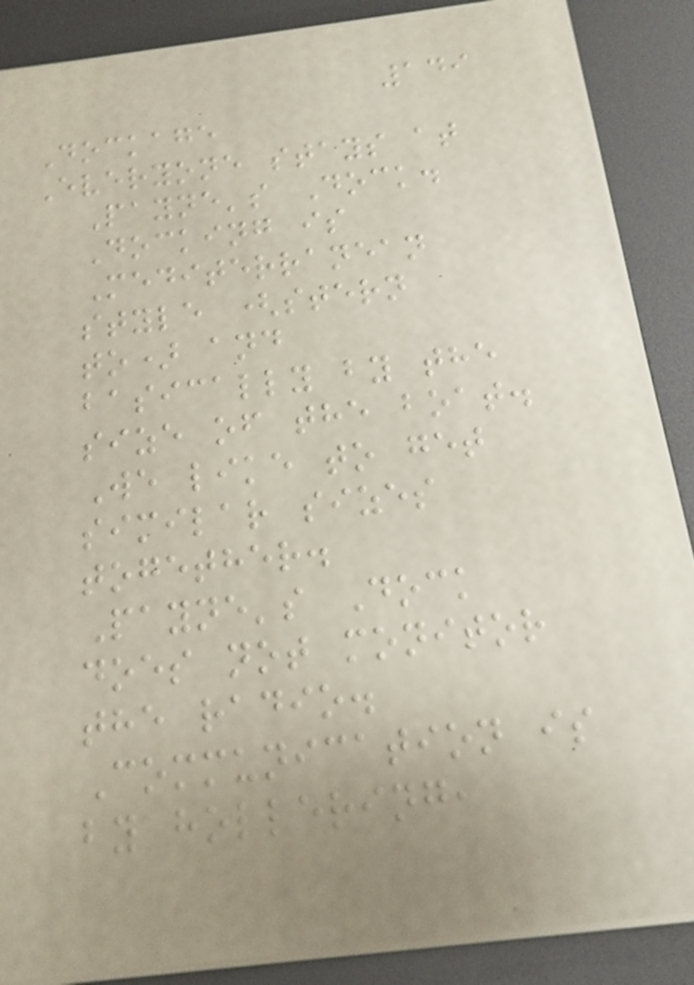149
Dockage
Everyone stays at
Payne's Dock.
Docking is
Mediterranean
style (stern
to) and
basically by the
size of the boat.
We like to get
similar sizes
together.
Payne's Dock
does not monitor
the radio.
Communication is
by hollering,
